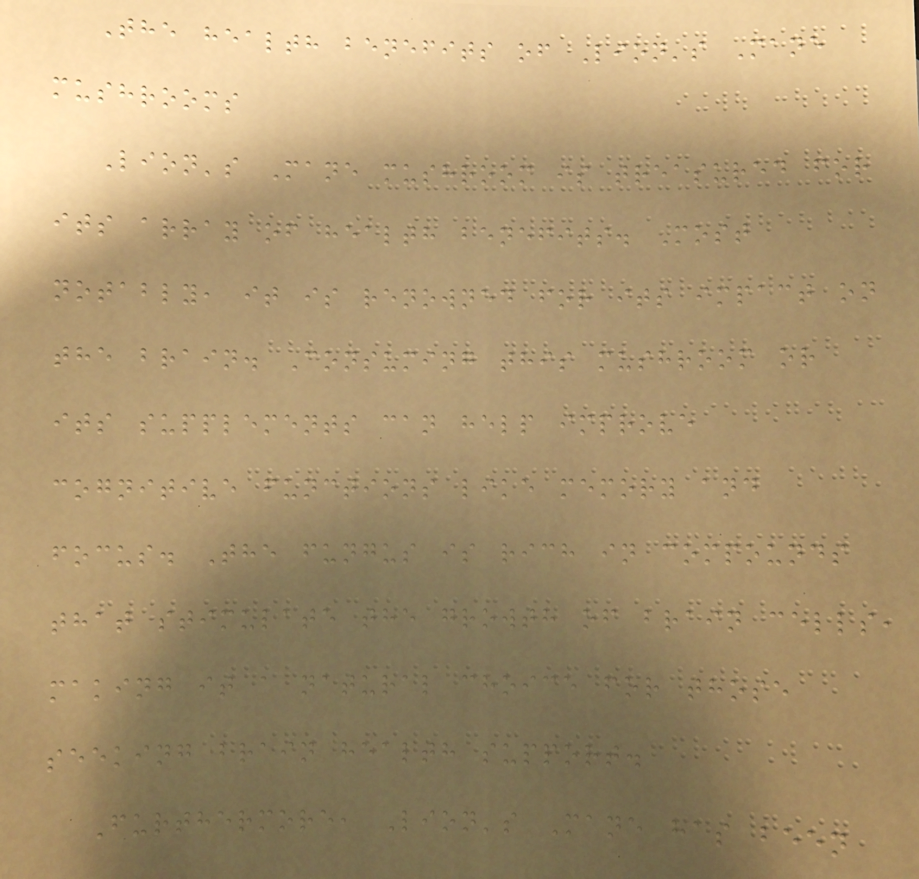The health benefits of Lion's Mane
mushrooms
Lion's Mane mushroom is treasured for
its array of health benefits. Most
notably, it is renowned for its impact on
the brain. Consuming this mushroom or
its supplements can help improve
cognitive functions like memory and
focus. The fungus is rich in compounds
that stimulate the growth of brain cells,
making it a natural choice for those
seeking brain health support.
Furthermore, Lion's Mane has been
